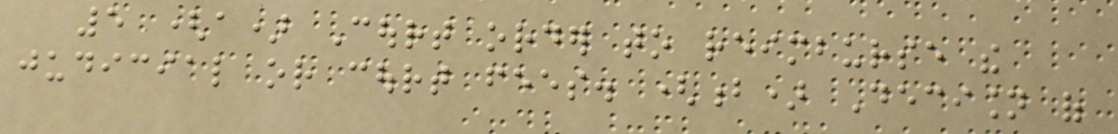5 (a) Court order to reimburse the
judicial or court fees. (b) Decision of
